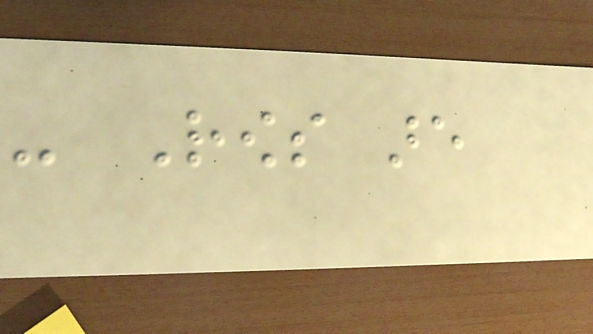- Rows are
